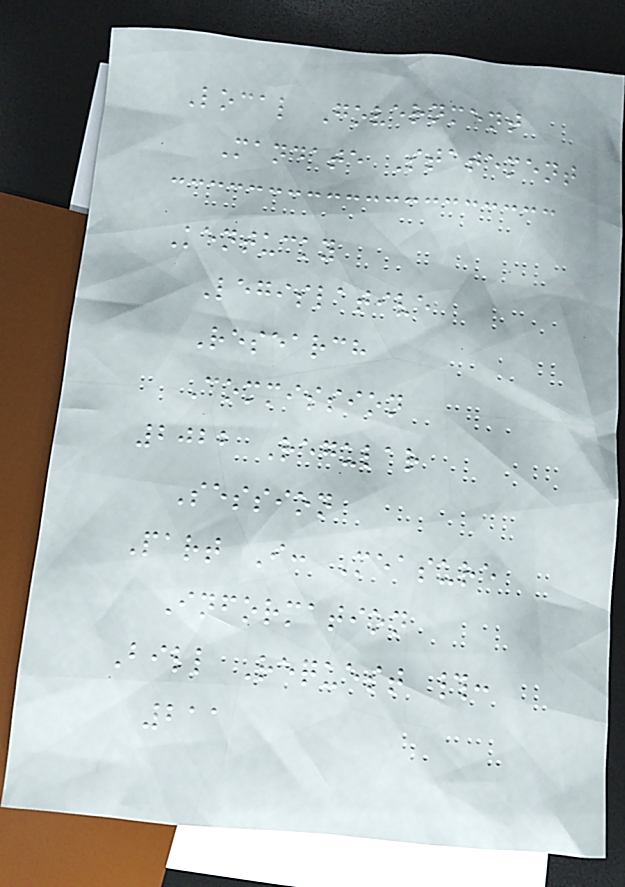Local Government
Mandate Statement
Kentucky
Legislative
Research
Commission
2022 Regular
Session
Part I: Measure
Information
Bill Request #:
211
